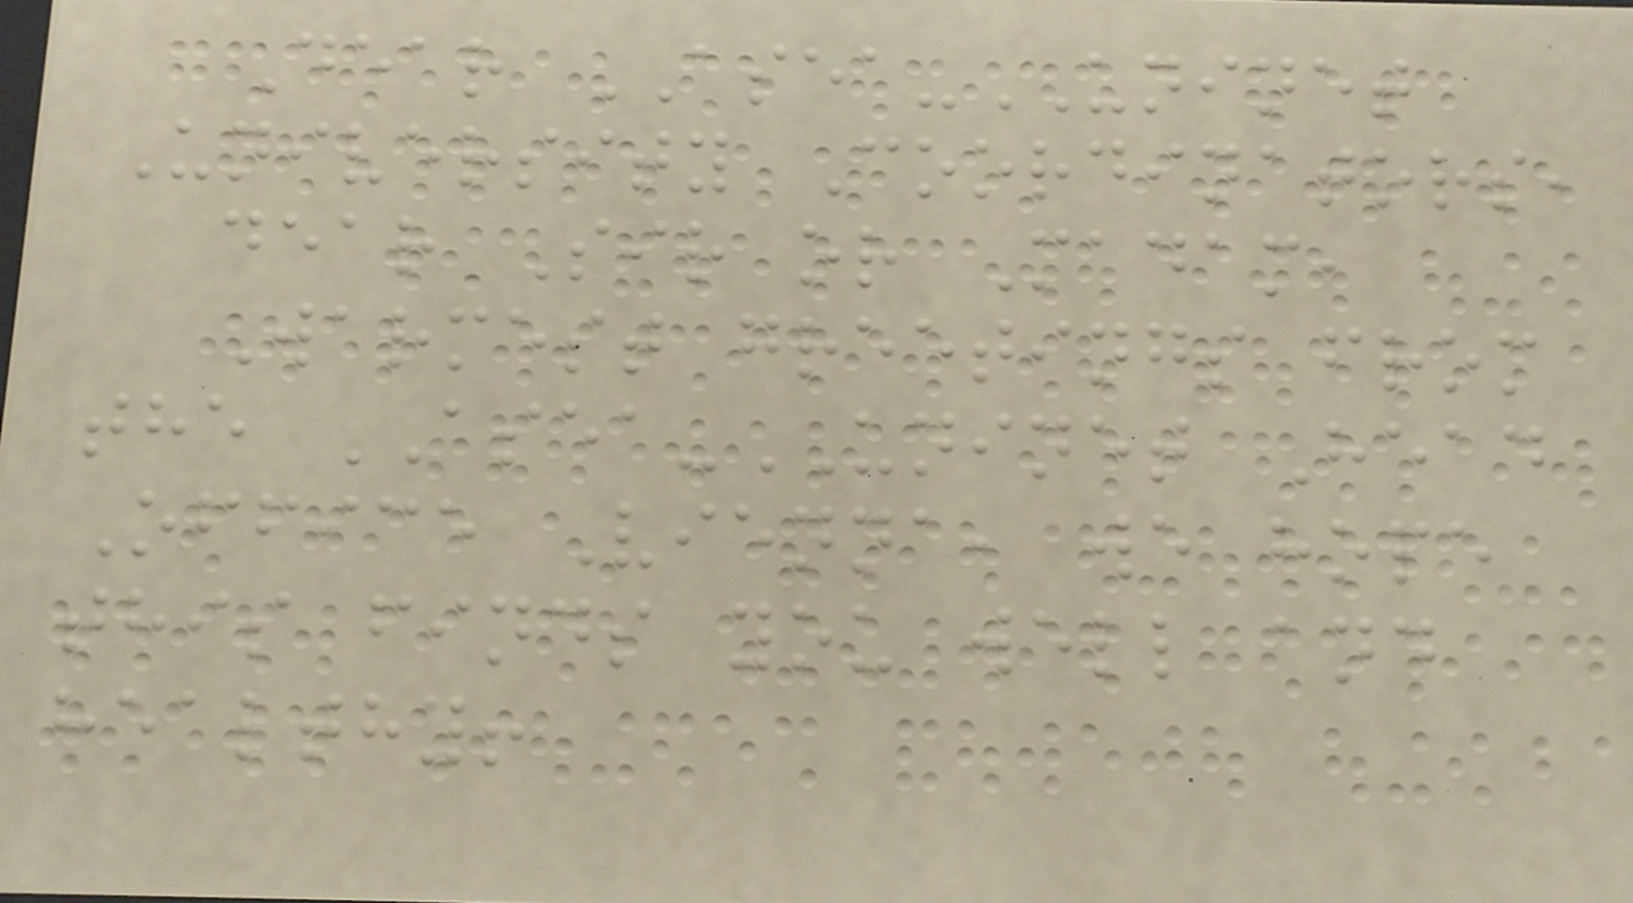Dear ASEA-UNINET
University Coordinators,
dear Sir or Madam,
Warmest greetings from
the ASEA-UNINET Head
Office Vienna, we hope
this finds you well and
healthy!
